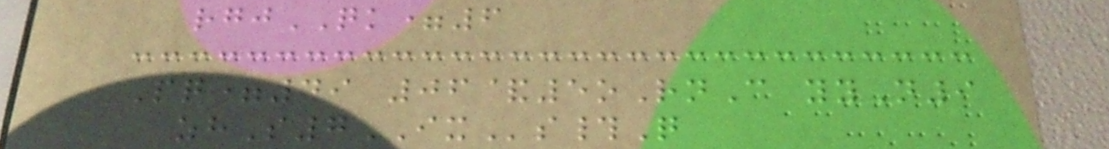rgjQK=6
Pq=49 06&5oRnC yyN9
zhS7IXs#Q
